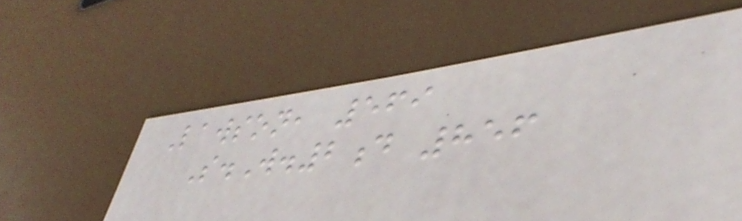Lawson, 569
S.W.2d 856
